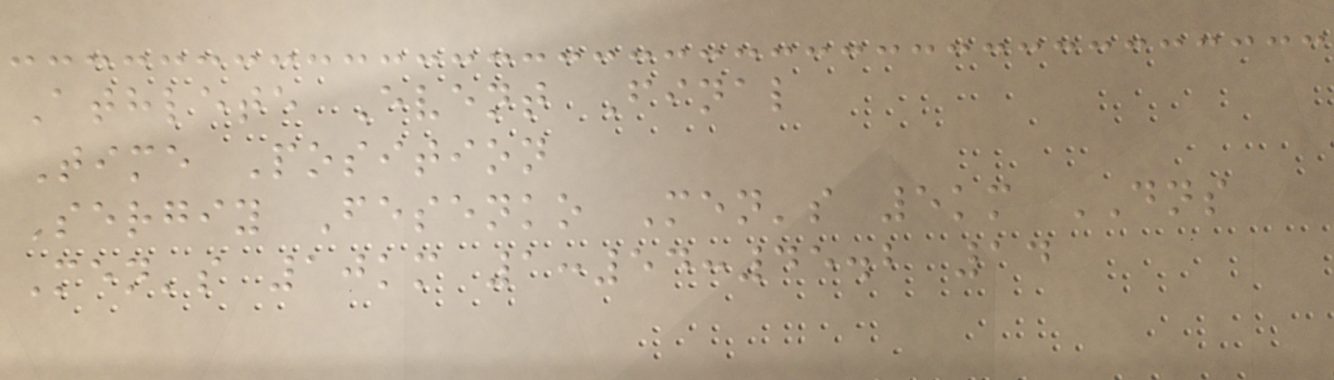Athlete Event Final
Time Position
Sergiy Fesenko Men's 5km DNS
Men's 10km 1:54:45.2 14
